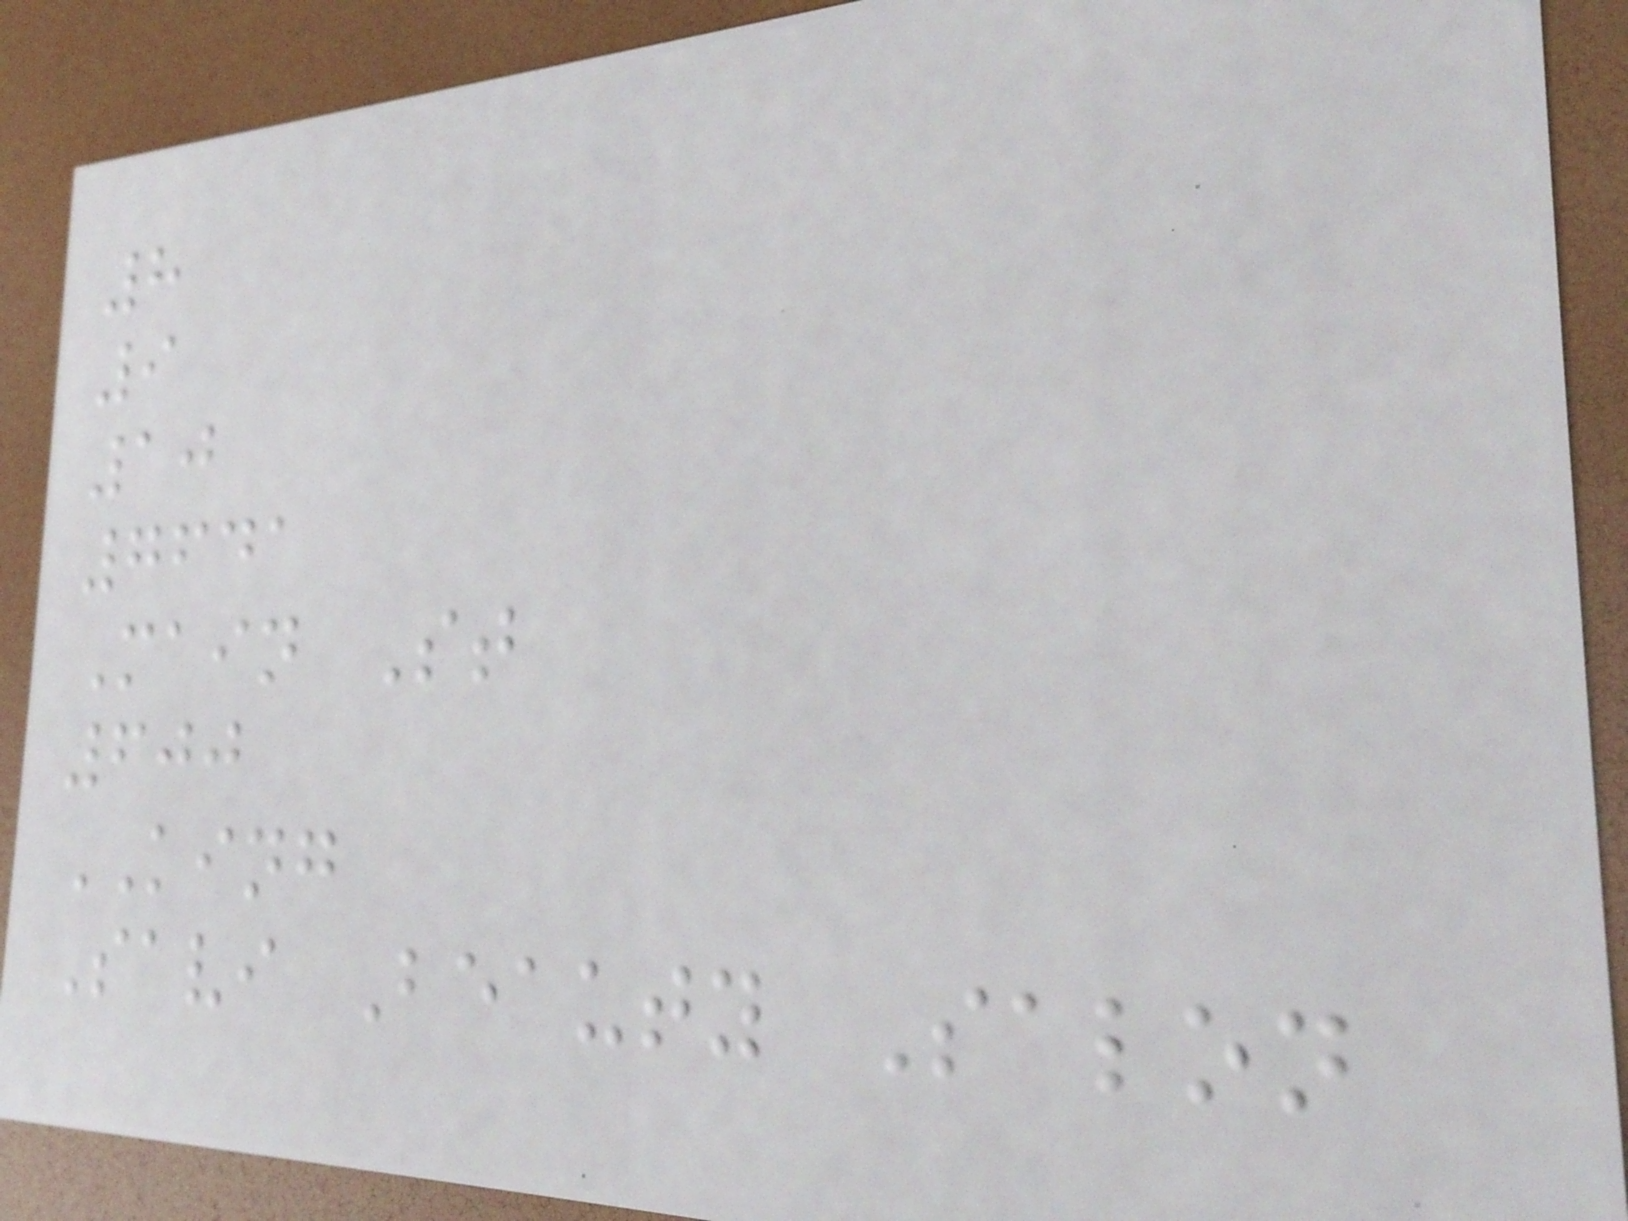8
9
10
7641
Main St
600
KING
Savi Beauty Salon
